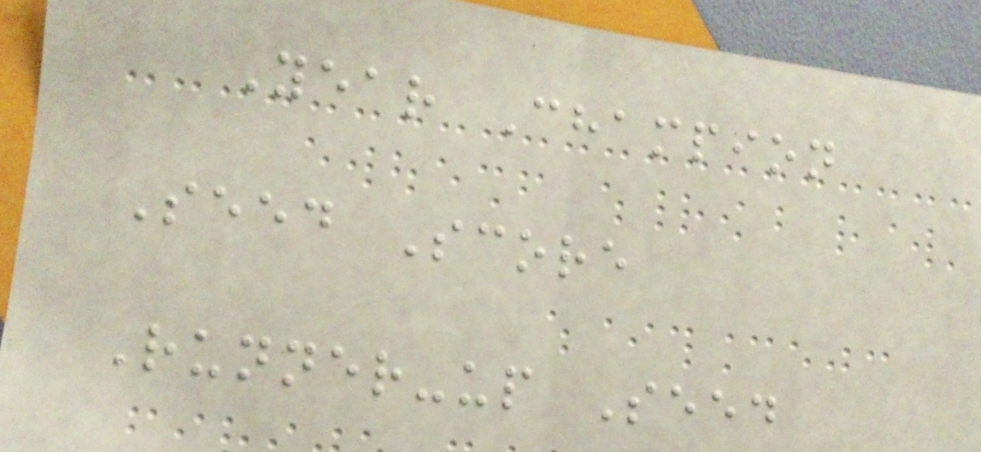Year Champion
Seed Score
Runner-up Seed
